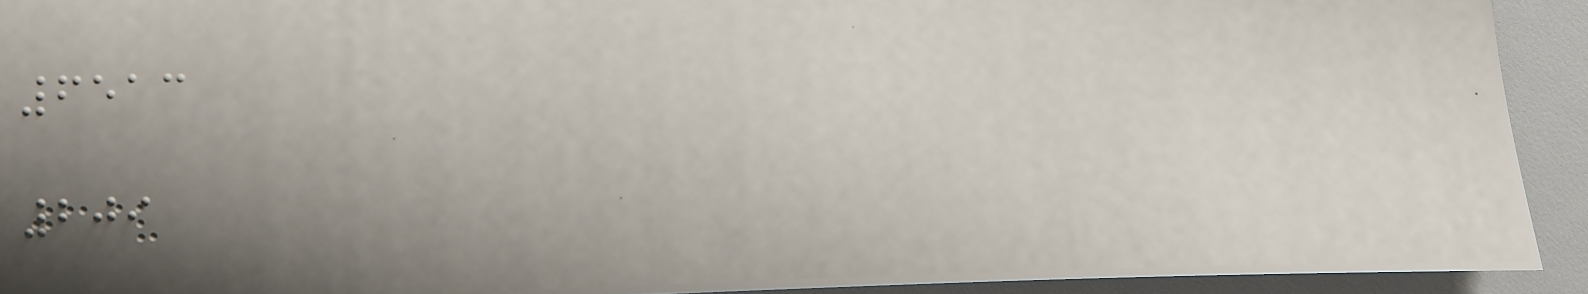6513
209
